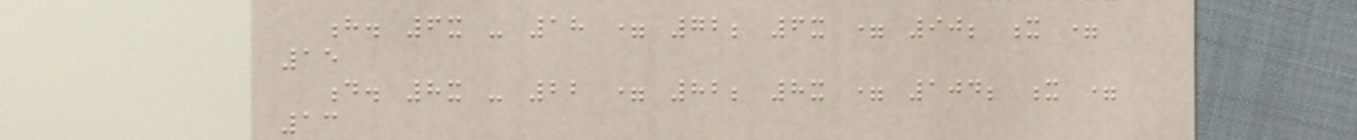h. 6x - 18 = 72; 6x = 90; x =
15
d. 8x - 22 = 82; 8x = 104; x =
13
